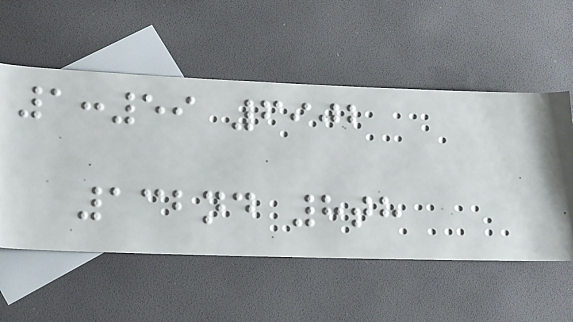1:59 6902
132nd 8th
